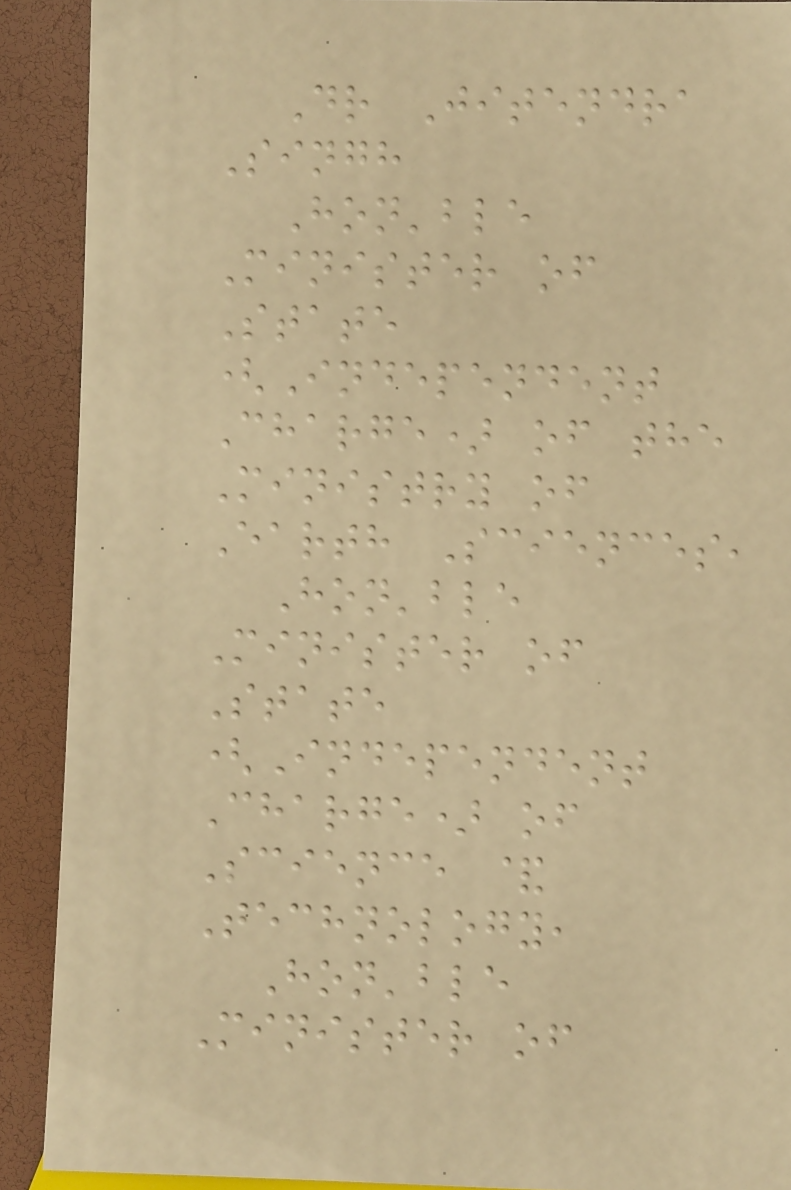Dr Jitendra
Singh
Hon'ble
Minister of
State
(Independent
Charge) of the
Ministry of
Earth Sciences,
Hon'ble
Minister of
State
(Independent
Charge) of
Science &
Technology,
Hon'ble
Minister of
